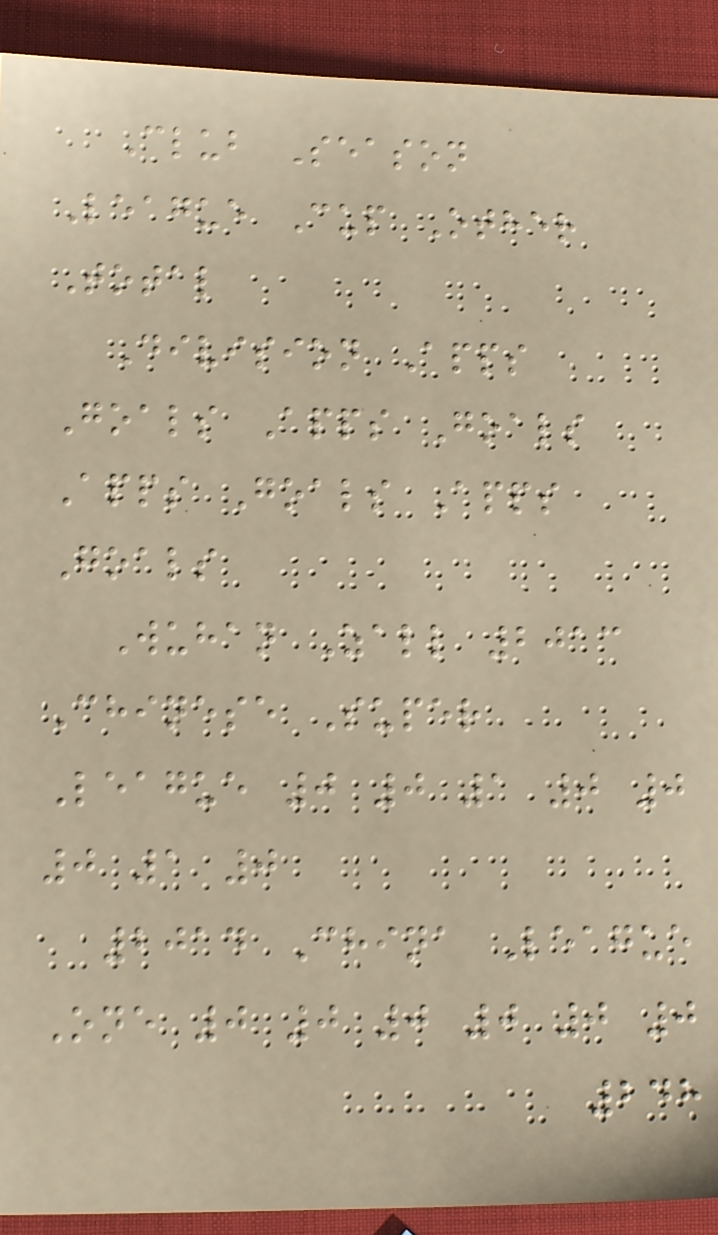Club Season
League Cup Other
Total
Division Apps
Goals Apps Goals
Apps Goals Apps
Goals
Wuhan Zall 2013
Chinese Super
League 0 0 1 0 0
0 1 0
2014 China League
One 0 0 0 0 0 0
248
